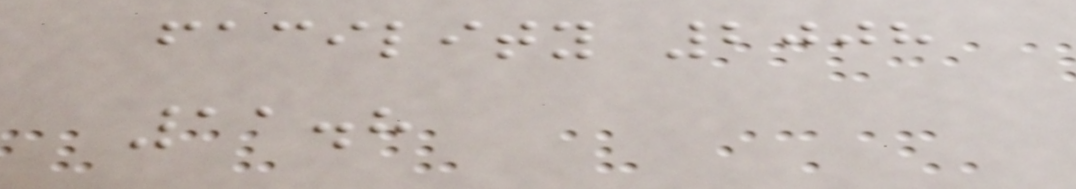facility 2008
11.8
